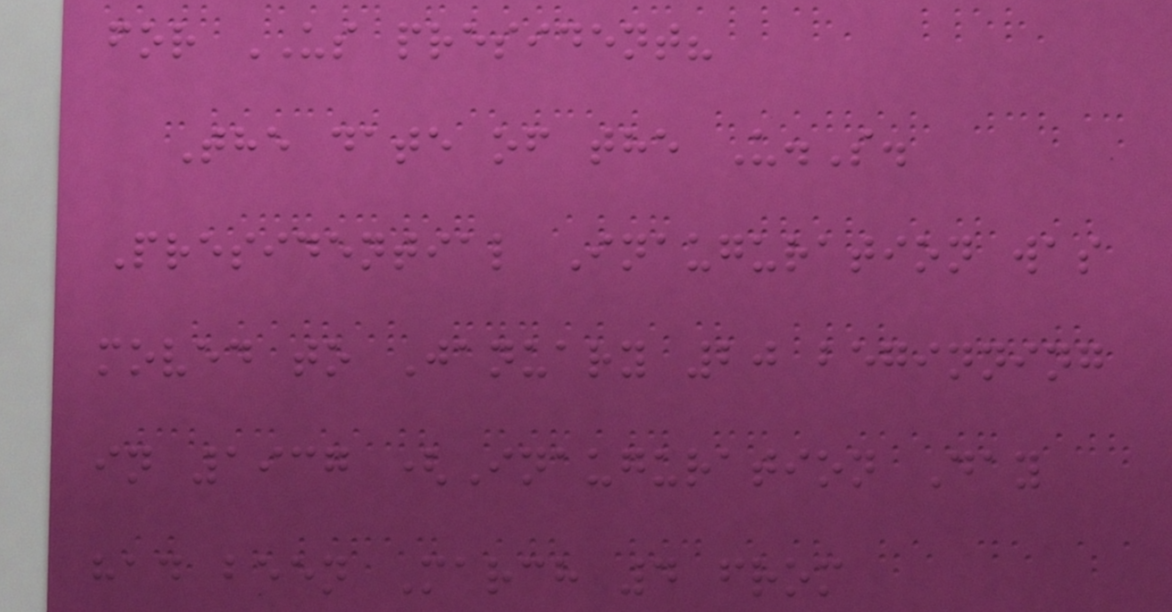for US president?
The date of the U.S.
Presidential Inauguration was
moved to January 20 beginning
in 1937 (Inauguration Day
had been March 4 from
